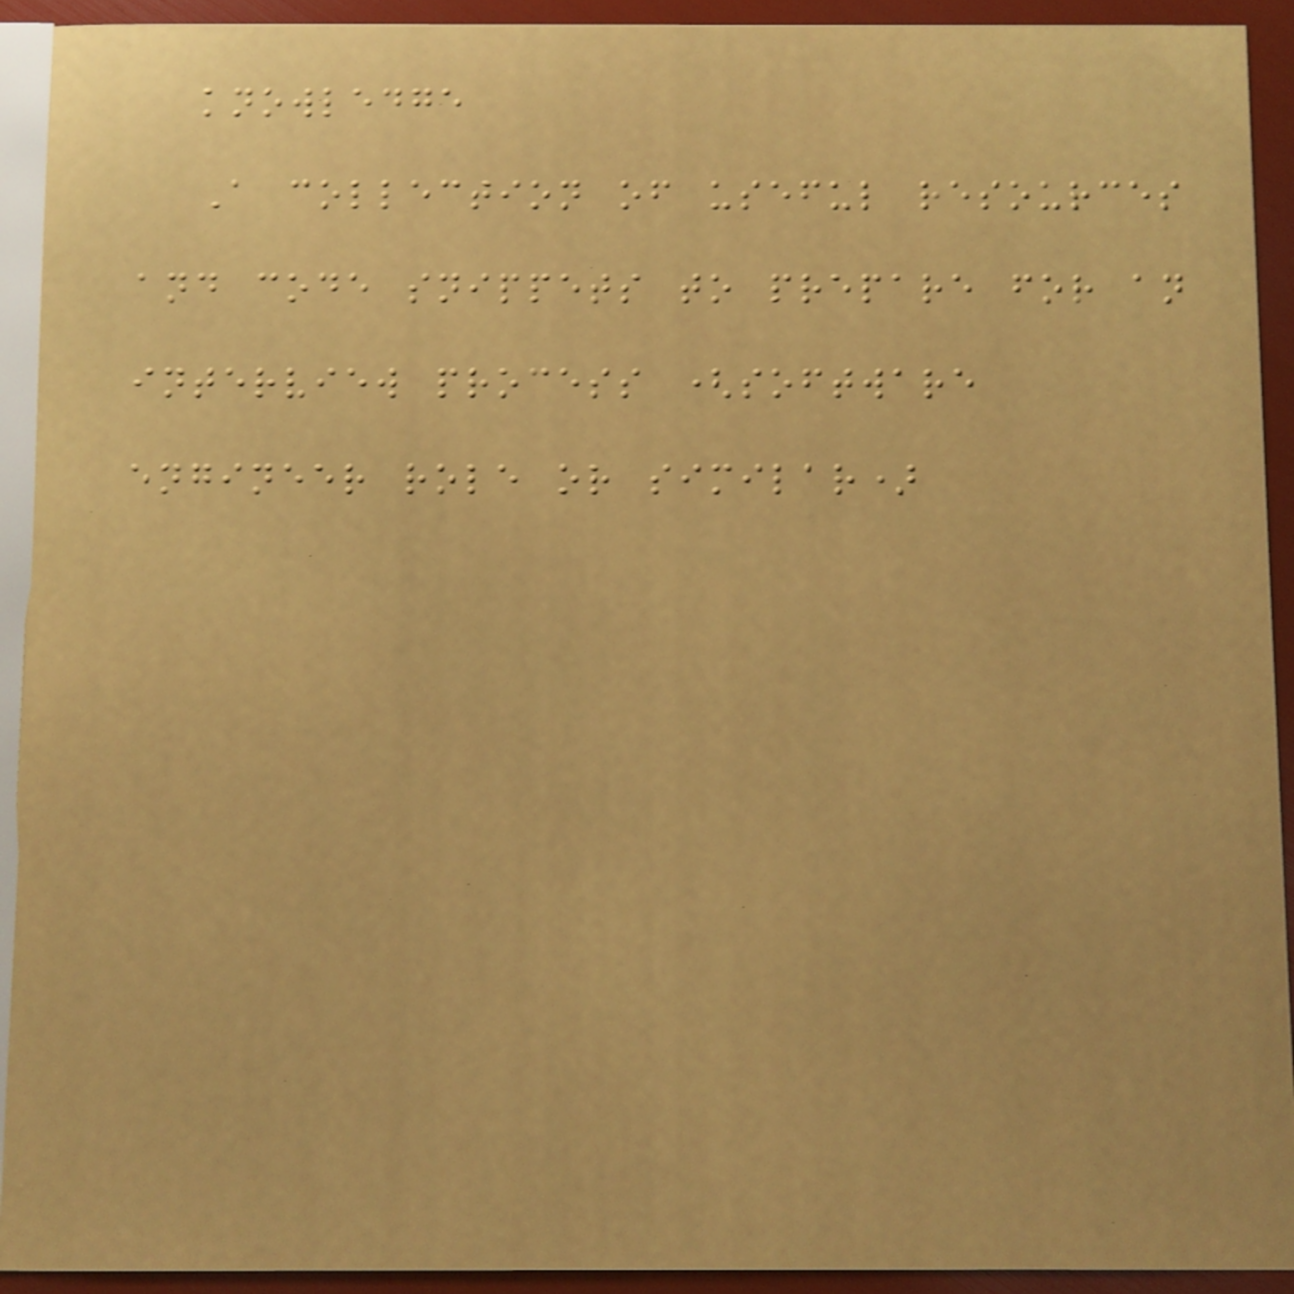knowledge
A collection of useful resources
and code snippets to prepare for an
interview process (software
engineer role or similar)
